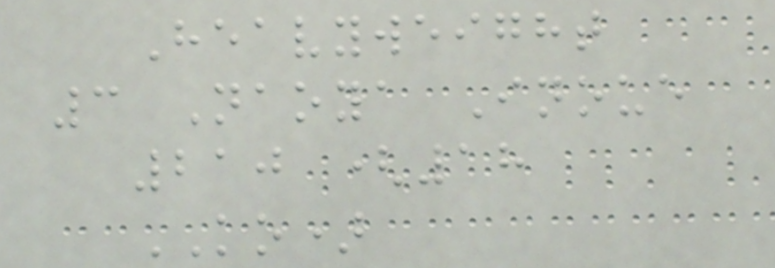Heavyweight
3 Naoya Inoue
210 (18
KO)
